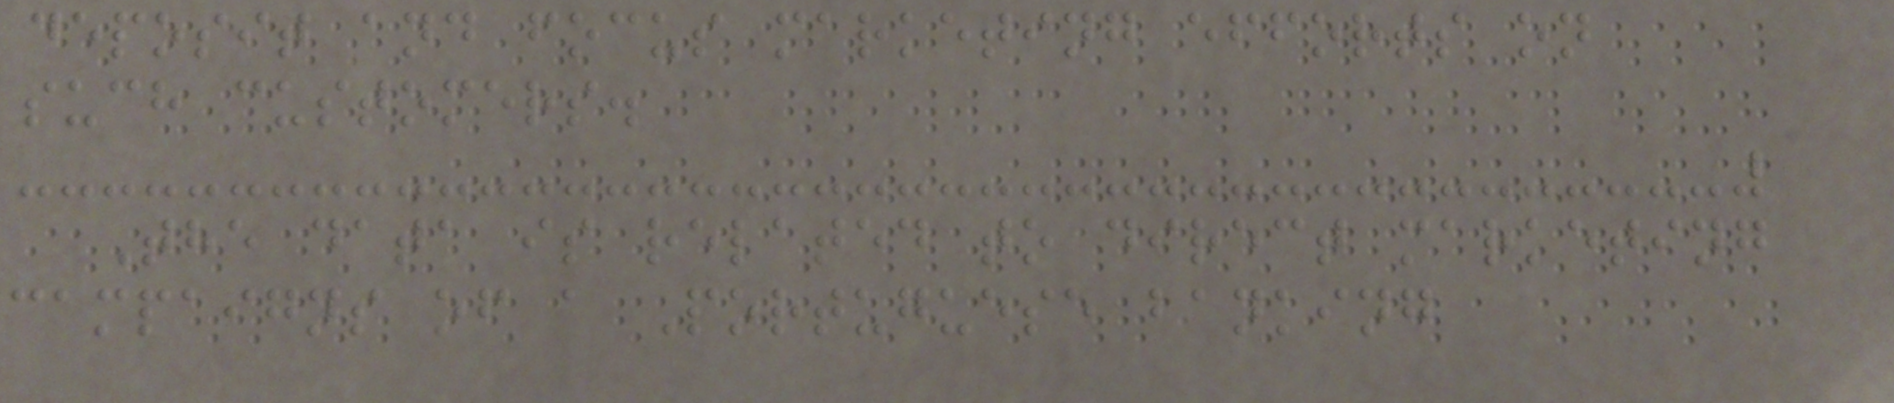deposit and focus marketing efforts on
such customers.
The data is related to direct marketing
campaigns of a Portuguese banking
